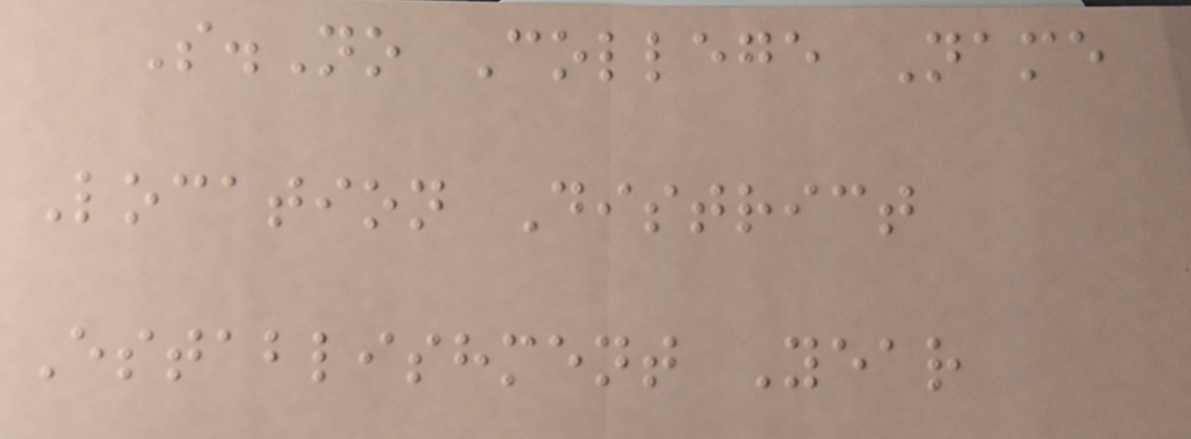S.No College Name
Location District
Establishment Year
